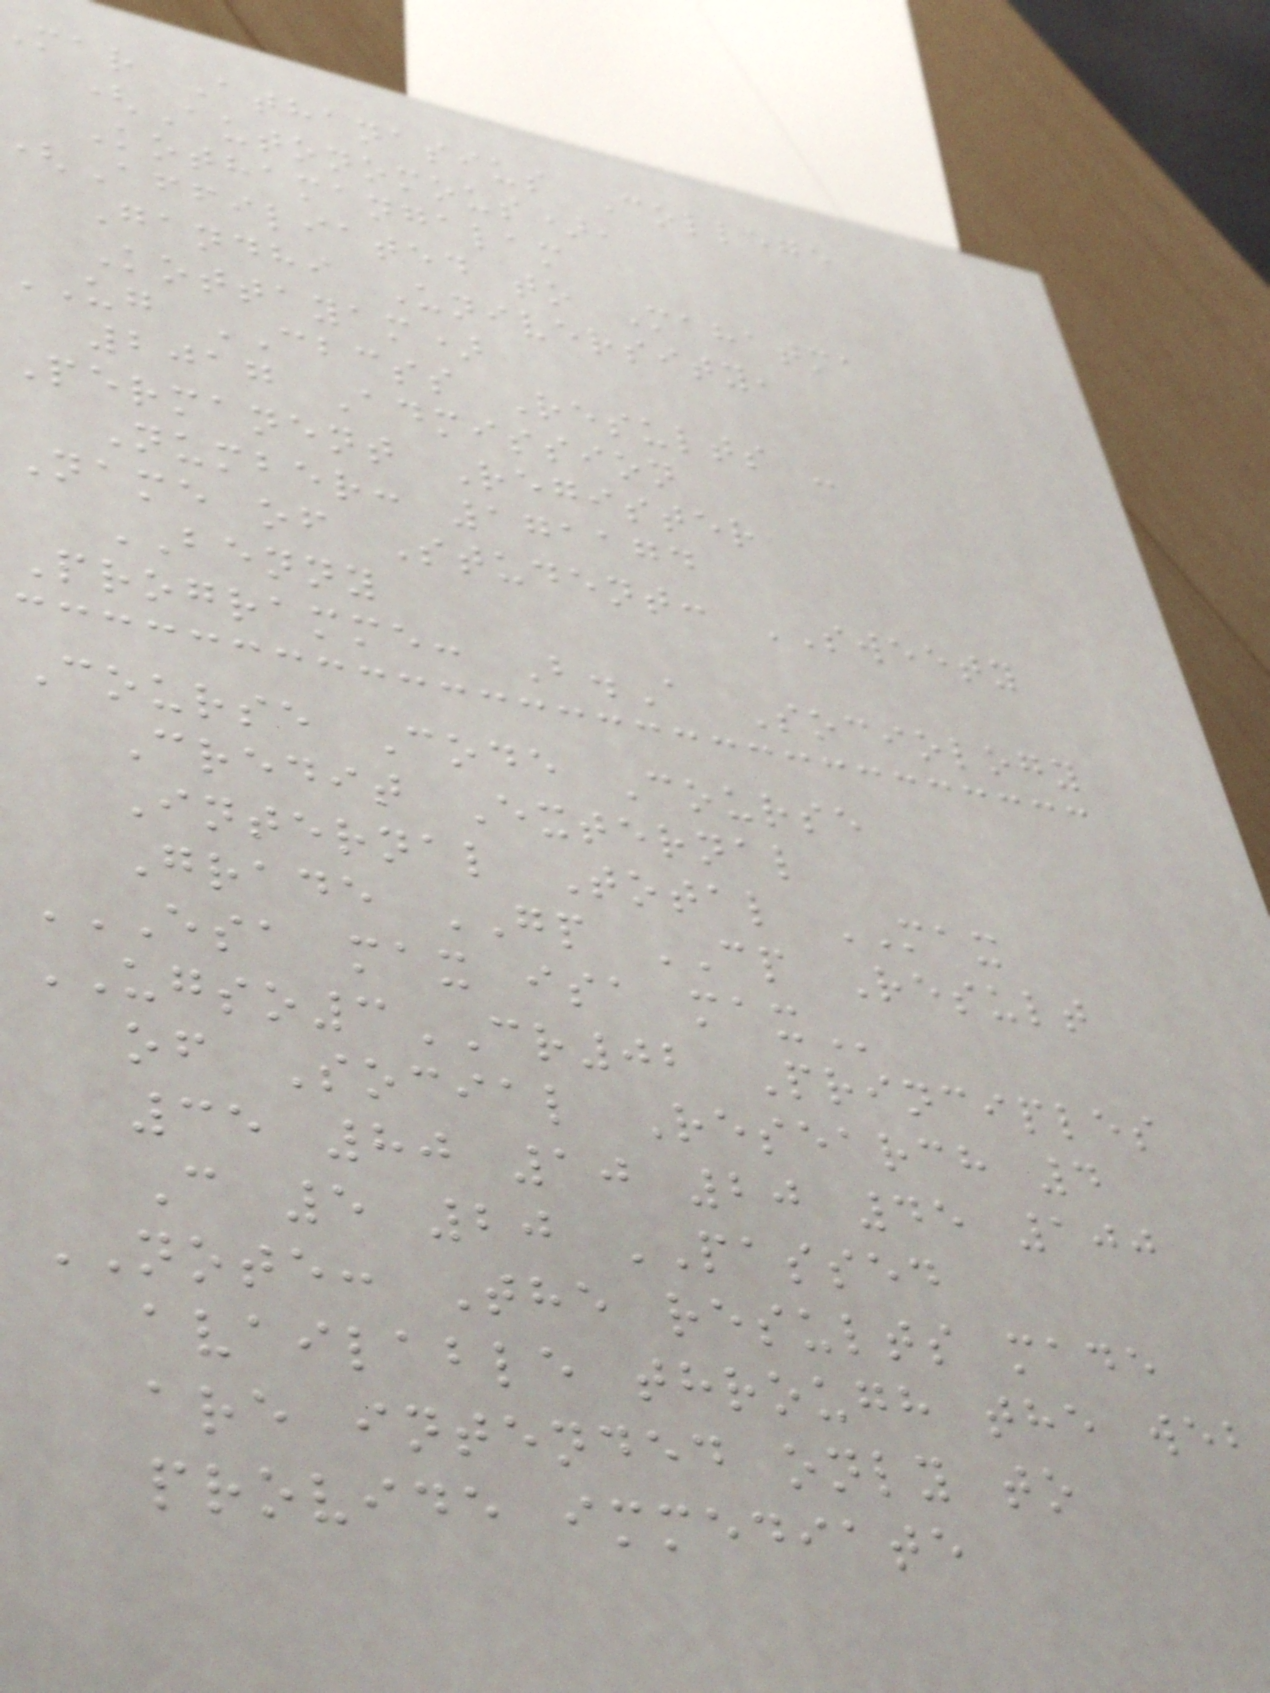mar Athanasius College
(Autonomous),
Kothamangalam
Affiliated to Mahatma
Gandhi University,
Kottayam)
UG CBCSS Results -
2017 Admission
Permanent Register
Number: 171174
Name of Student: SWEETY
BENNY
Programme: B.A Sociology
Course Code Course
Credit External
Internal Total MAX
Grade GP CP Result
ESA MAX ISA MAX
UGSO3CR02 Principles
of Social Research 4
35 80 10 20 45 100
C 5 20 PASSED
NOTE: The results made
available through the web
are intended only to
provide immediate
